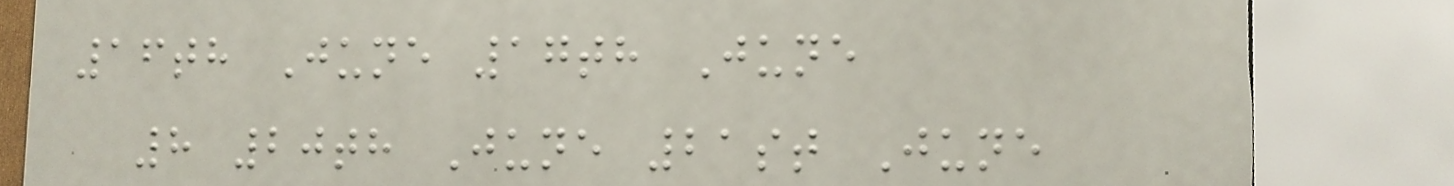16th June 17th June
8 20th June 21st June
